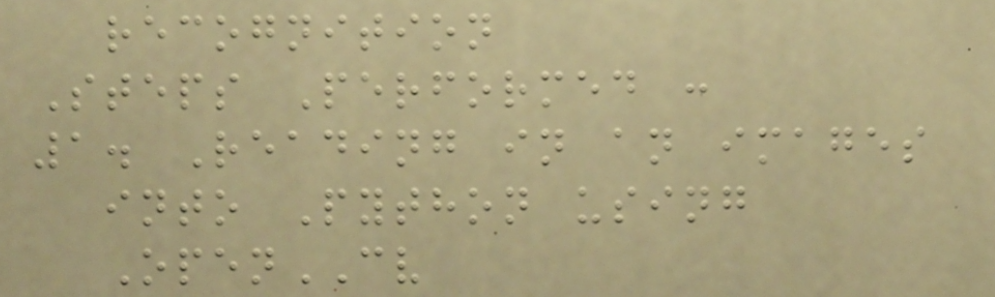recognition
Steps Performed :
1. Reading in an images
into Python using
OpenCV
